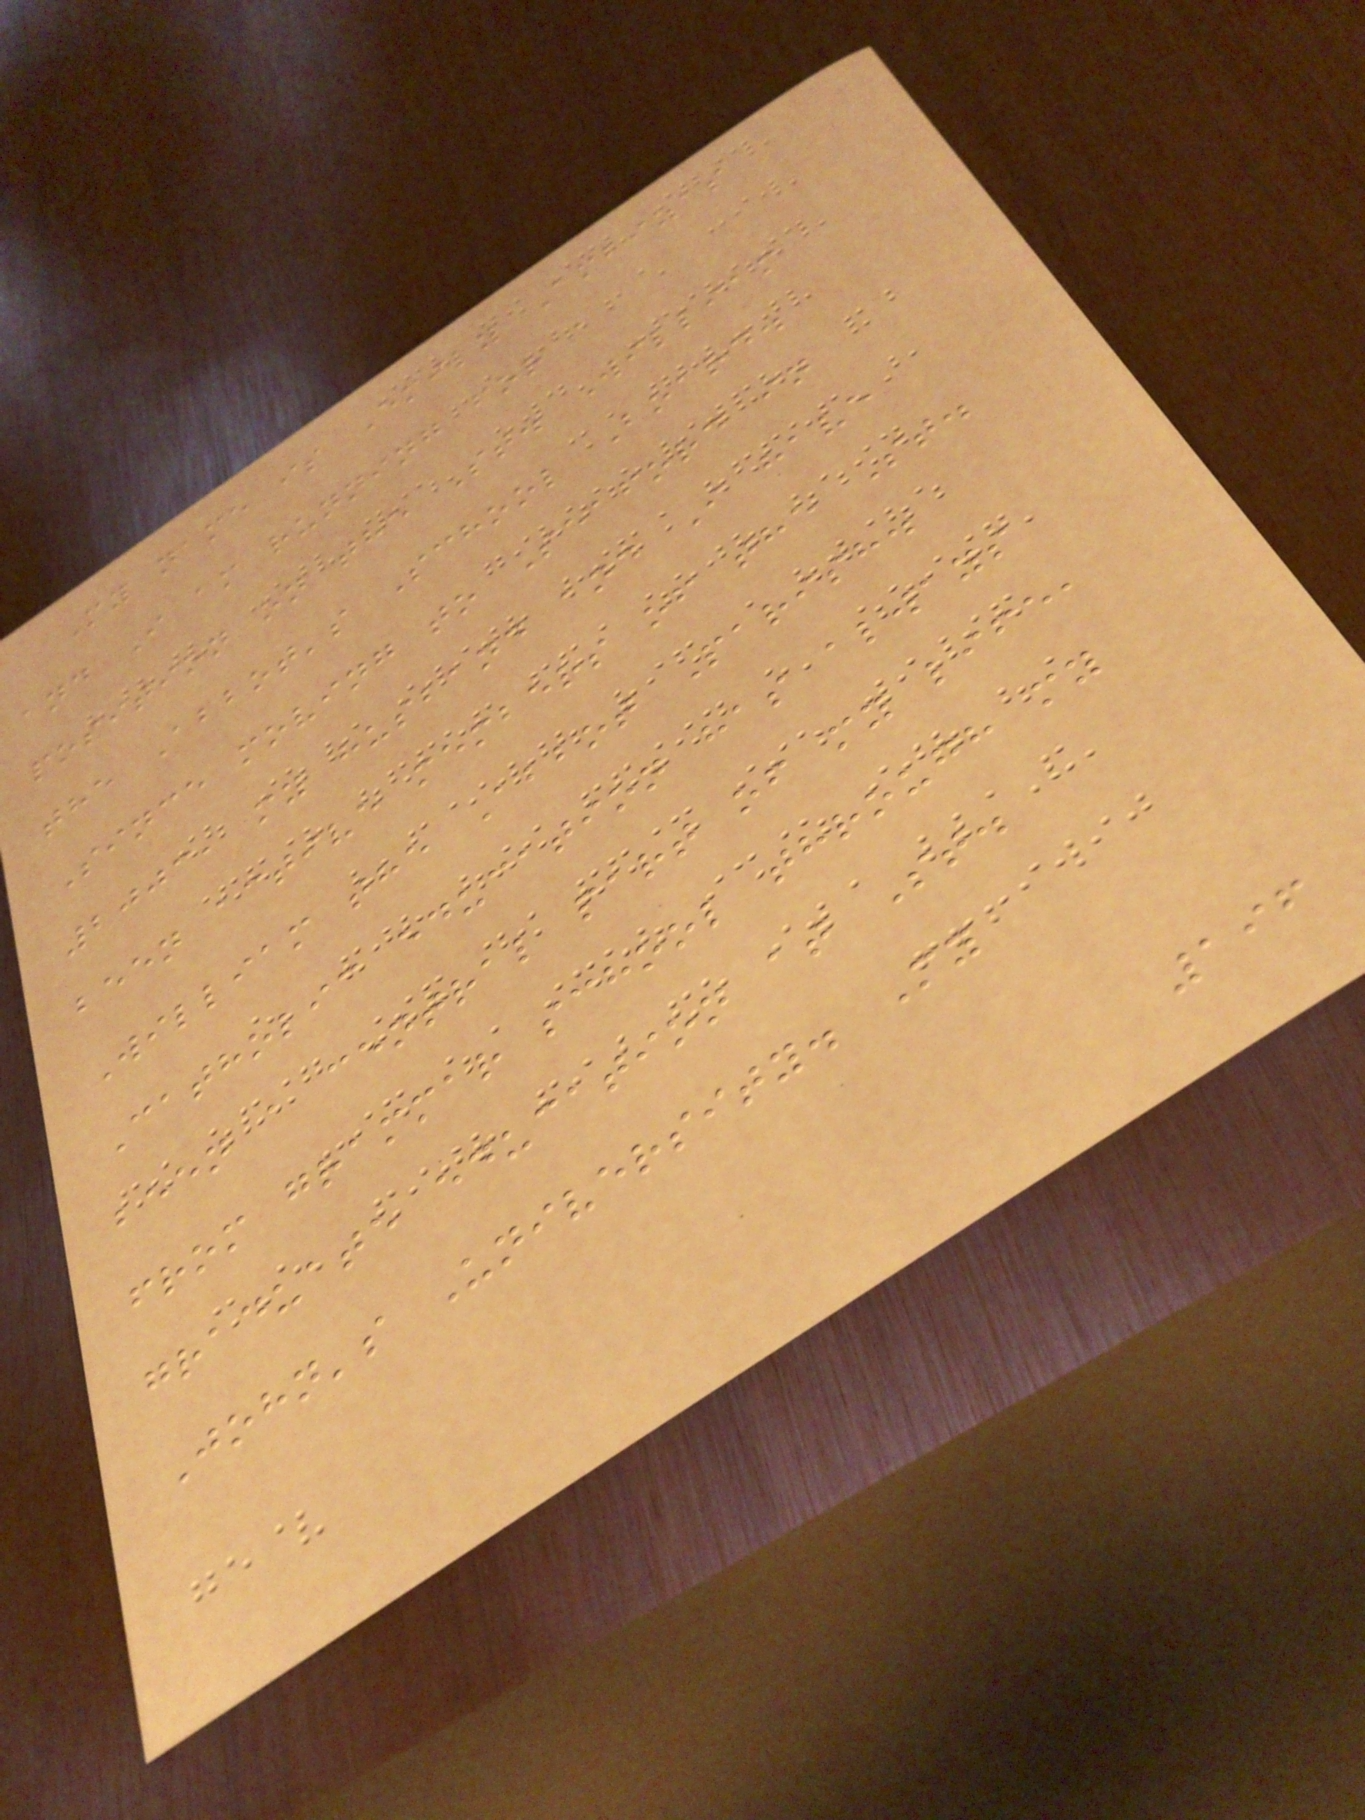My name is Emily Ambizas
and I am running for a
position on the St. William
the Abbot's School Board.
Since moving to Seaford in
2003, my husband and I have
been active members of the St.
William the Abbot Parish.
Catholic education has always
been a central part of my life,
from grammar school through my
graduate education at St.
John's University. My
196
